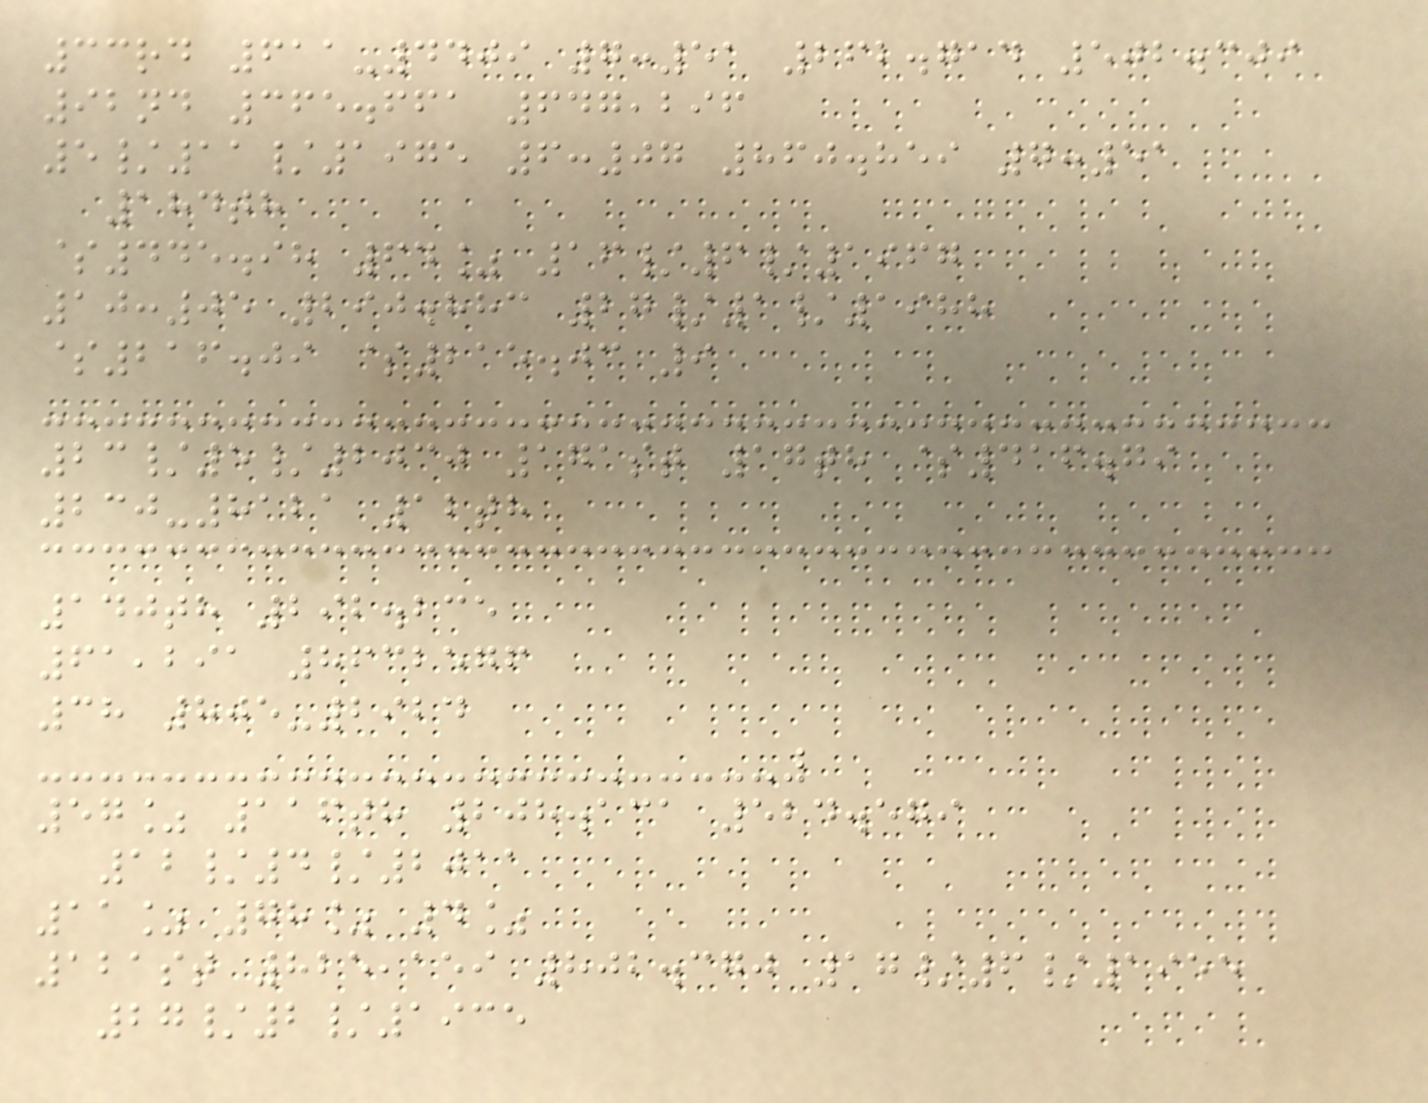33rd 611-4409 7:51 262.714 502.309
92nd 365.661 647,296
5/11/1975 6:07 860.859 7:51
184th
$445.98 64% 16/6/1967
10:05 290.883 27/1/1988
$216.09 $215.03 9
23/5/2030 171st 17th $416.79
230-8121 12th
140th 292.235
61,291 8632576
38 805-2924
57% 116th 208.131 524.579
12/4/2011
11% 78% 4%
121st 825,159 802.370 17/6/1955
27/2/1935
